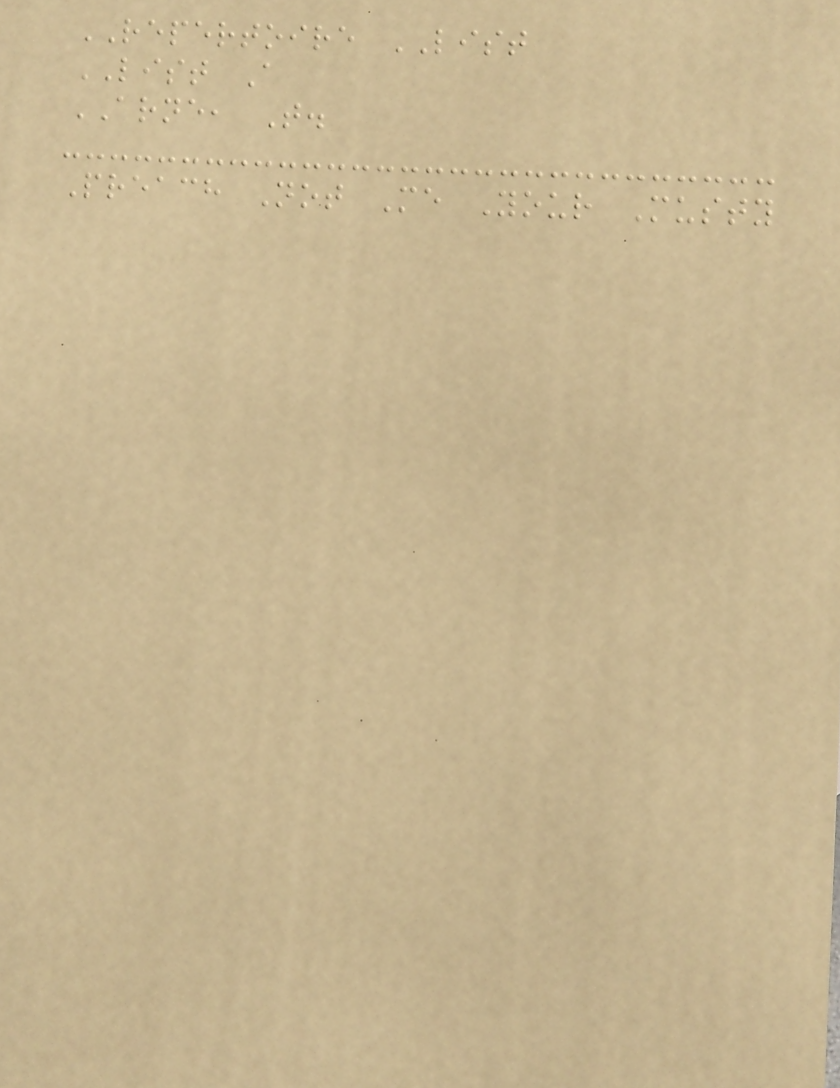REPERTOIRE LIST
LIST A
ARNE, T.
Preach Not Me Your Musty
